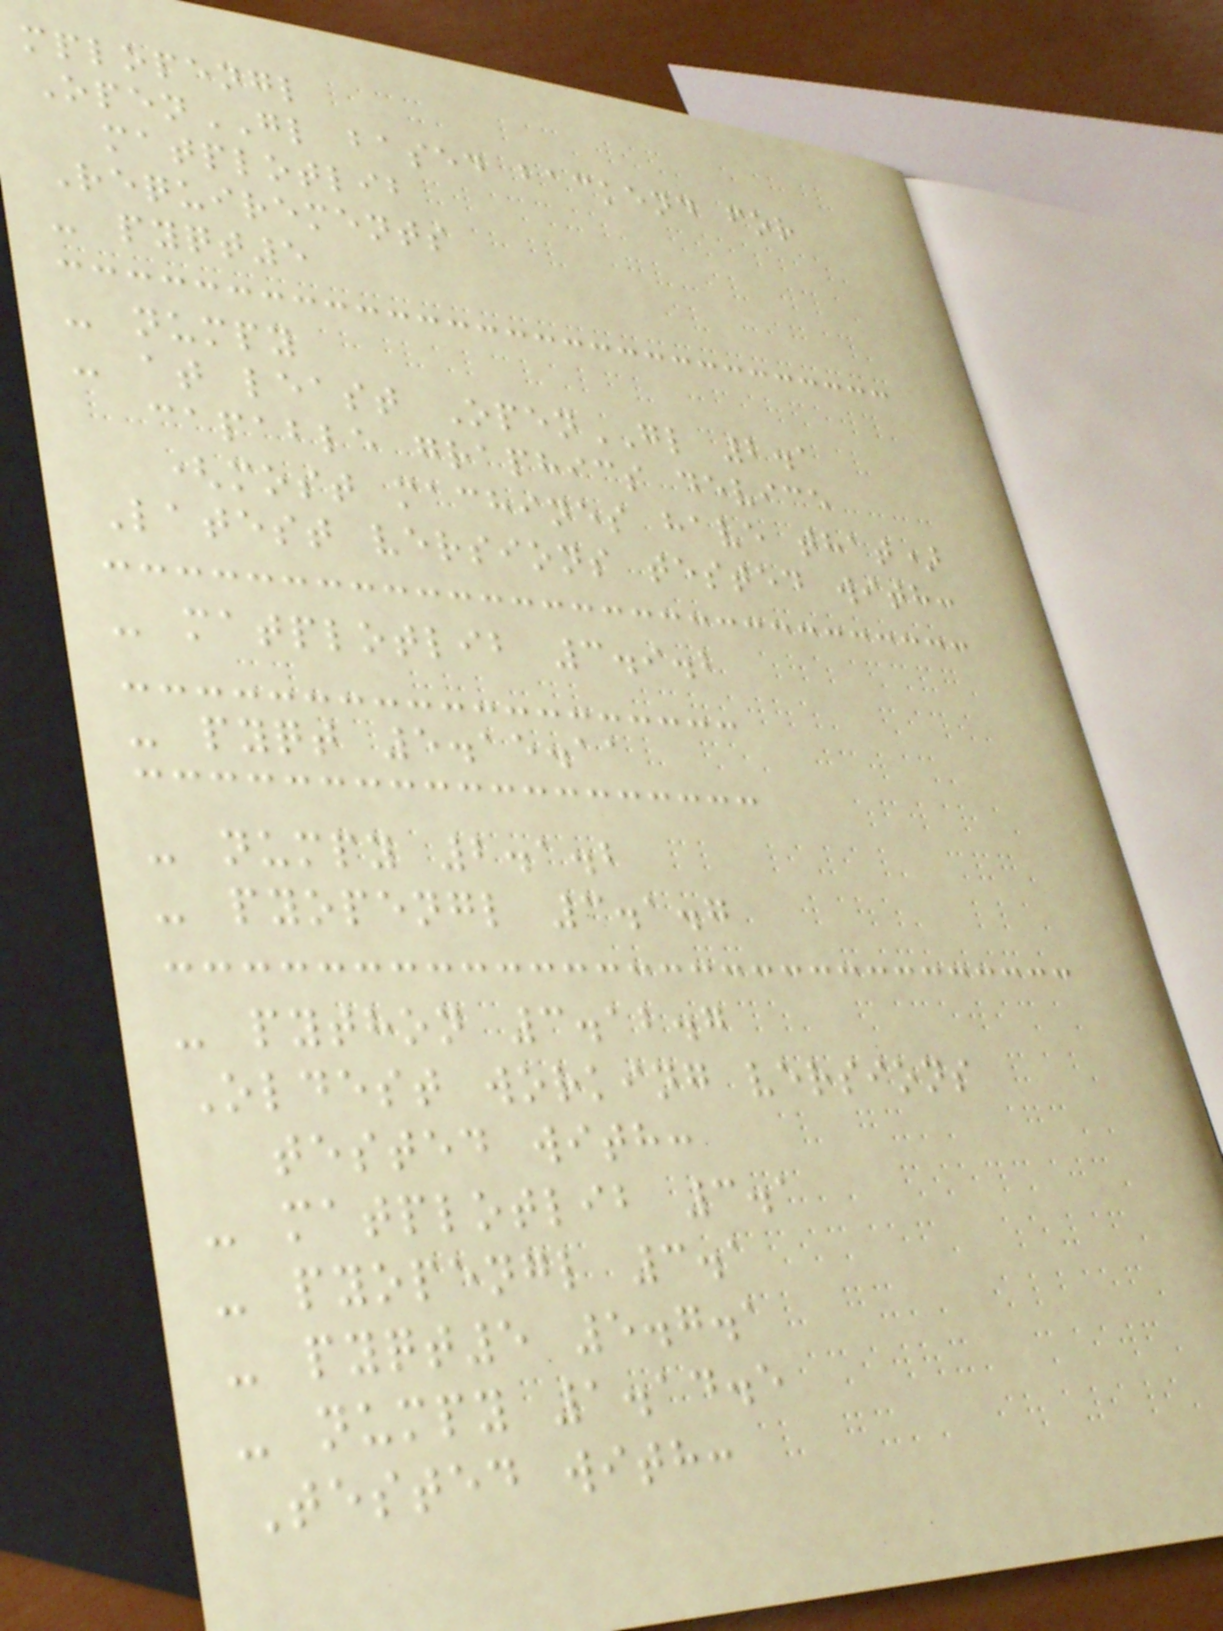mplopengl
OpenGL based backend for
matplotlib
Requirements
- pyqt5
- numpy
- at least OpenGL 2.1
capable graphics device
(most machines have that)
Latest versions tested with:
- matplotlib 3.9.2
- pyqt 5.15.11
- numpy 2.1.2
- pyopengl 3.1.7
- python 3.12.7
Oldest working versions
tested with:
- matplotlib 3.1
- pyopengl 3.1
- pyqt5 5.7.1
- numpy 1.14.5
Tested with:
